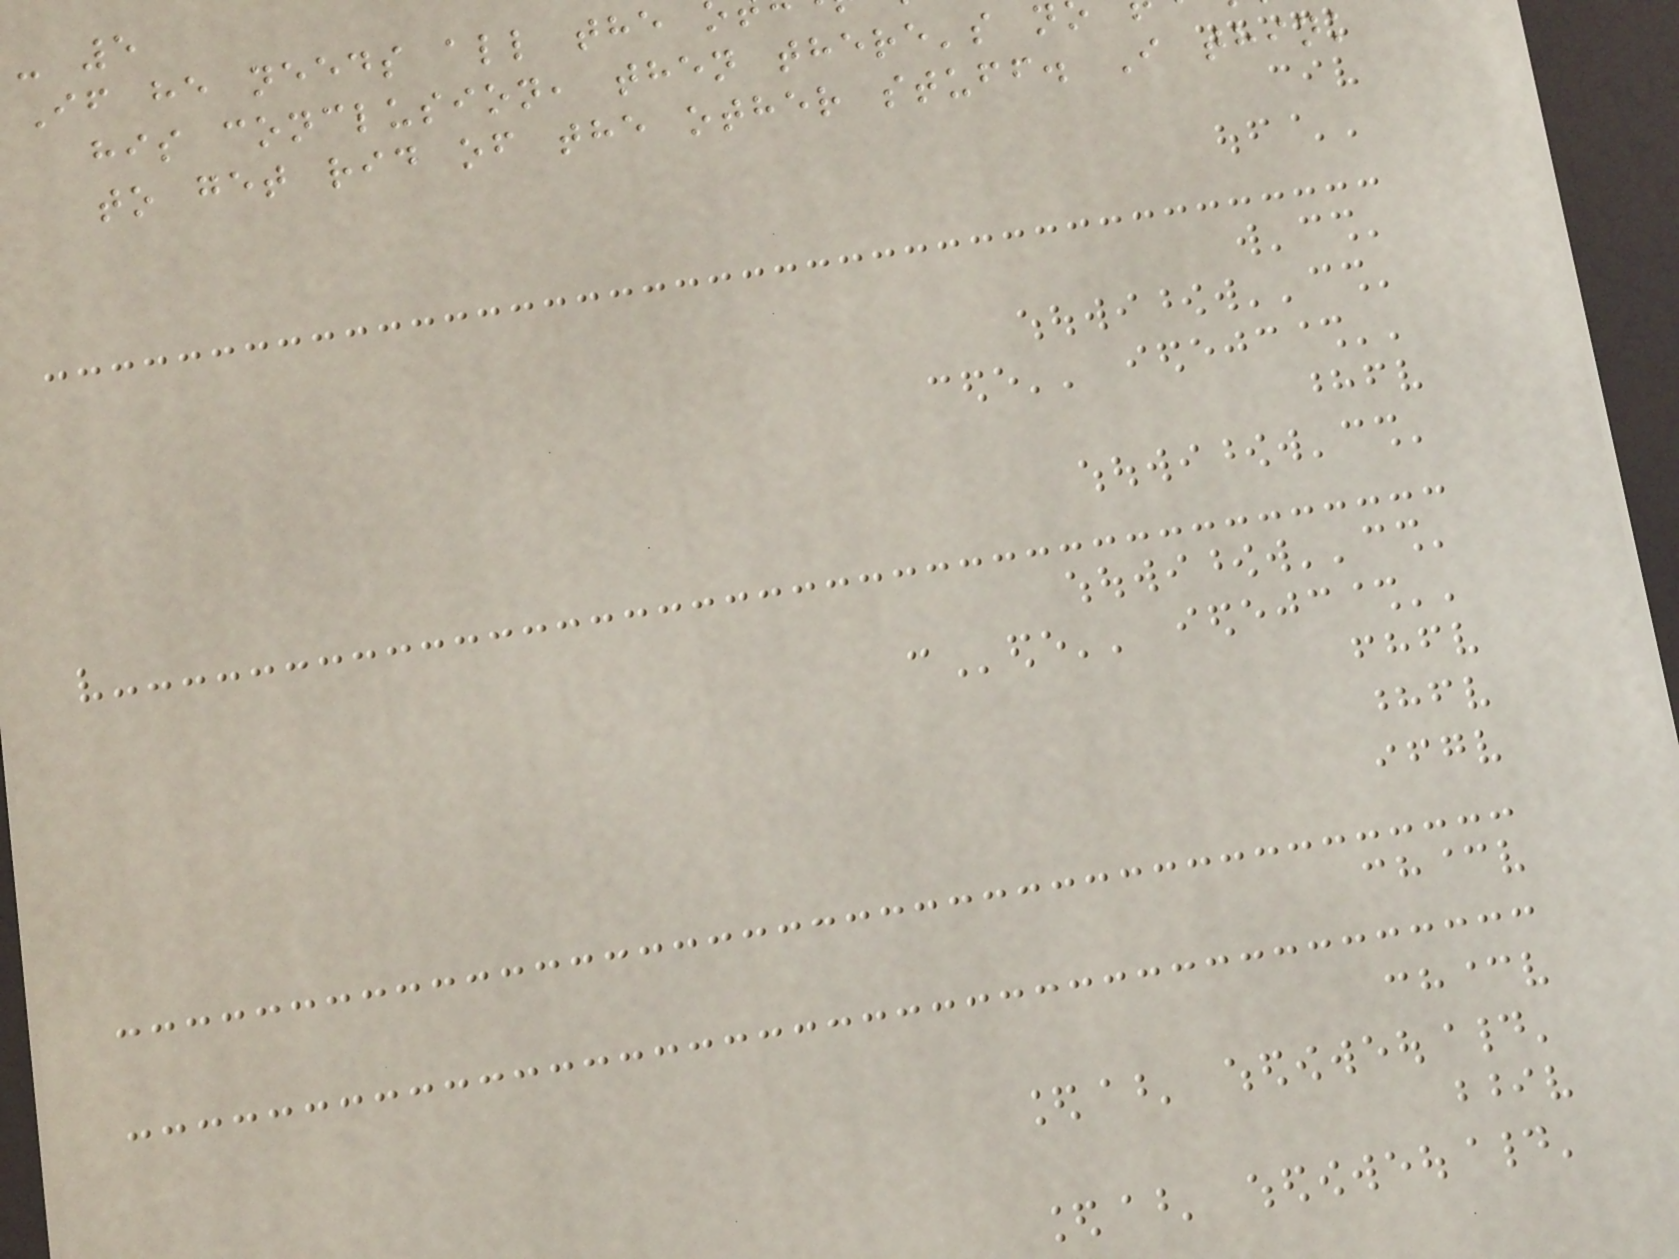- 5
If he needs all the
his conclusion, then there's n
to get rid of the other stuff. I think
